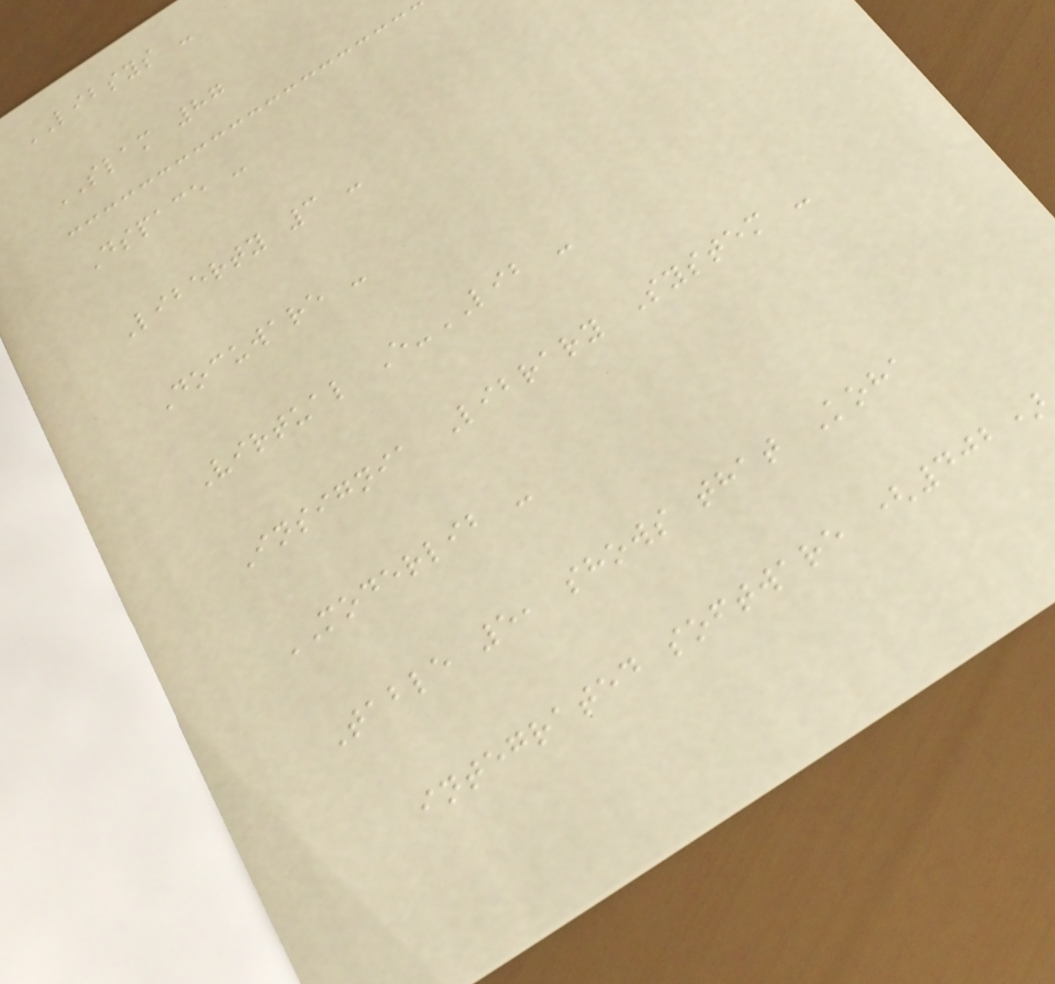LIBSYS -
SLAM 87
Dspace -
Liberty 3 -
Docuware -
Virtual E-LIB -
Insignia Library System -
MODERLIB -
Table 5, shows that Koha
integrated software (402)
